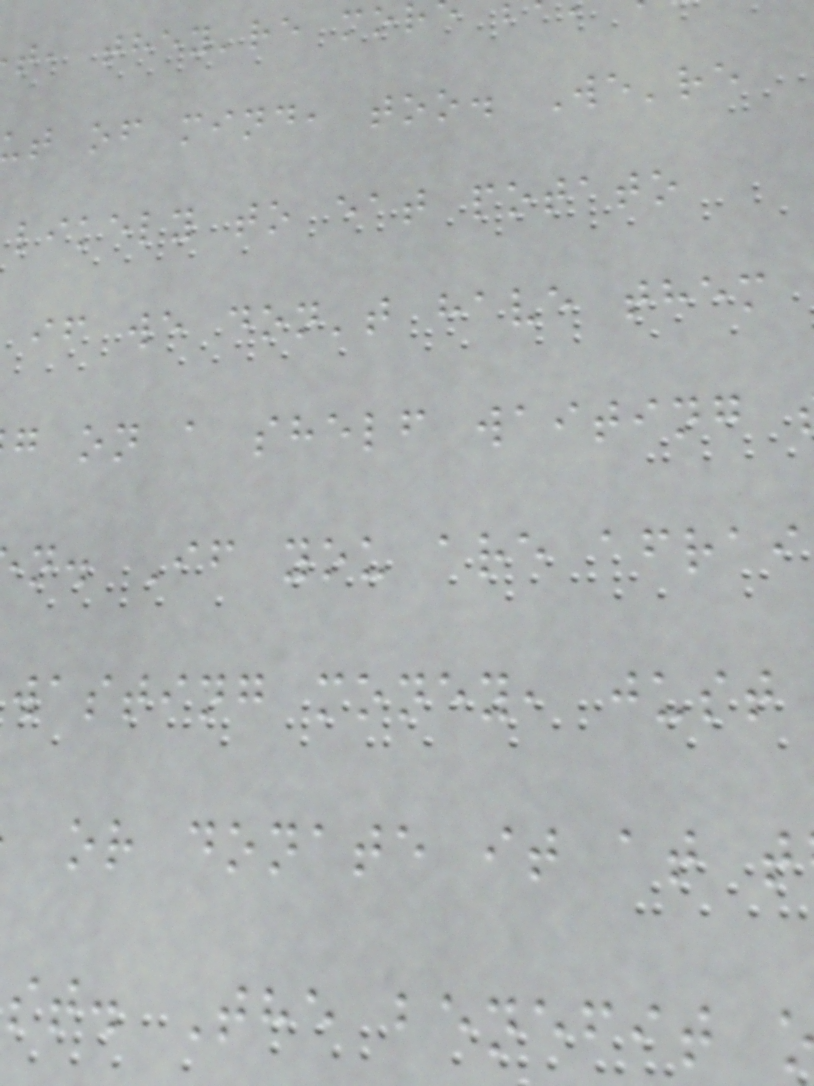t, they're mor
t of mind, too. We're
likely to eat potato
if we don't have them
g on a shelf waiting
n. If you are afrai
wasting money, just
or donate it at t
st. The benefit
